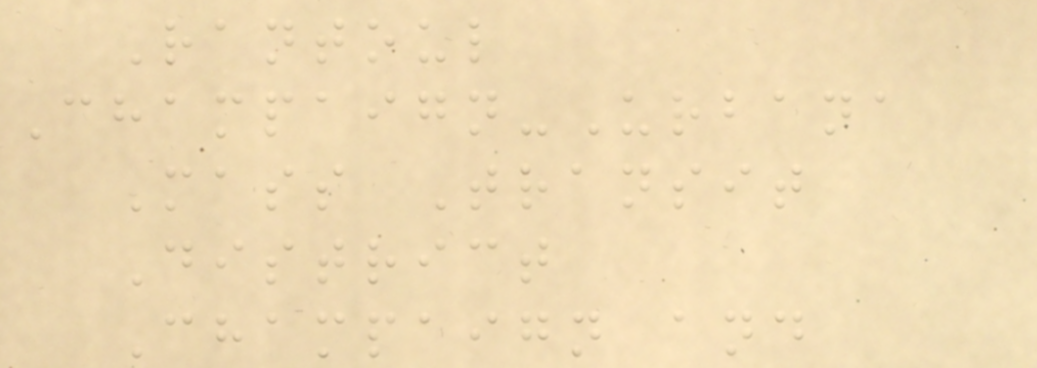Rantoul
Champaign-Urbana
Mass Transit
District
Champaign and
